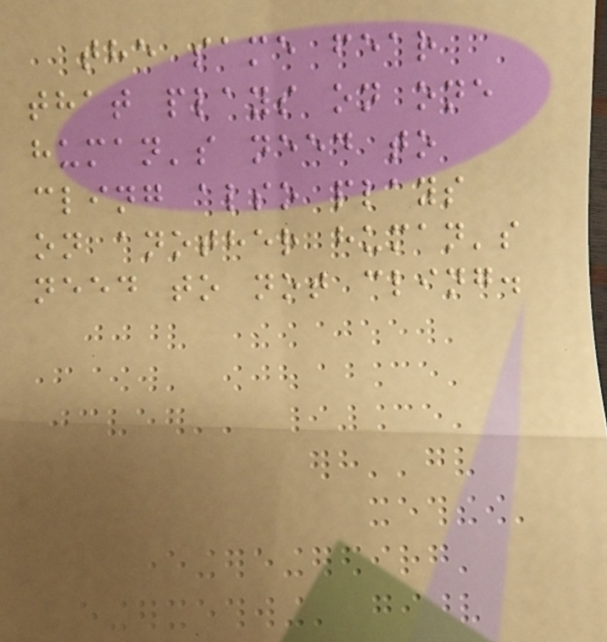the same fear
that plays on one
human's need to
cling also plays
on another human's
need to not cling.
